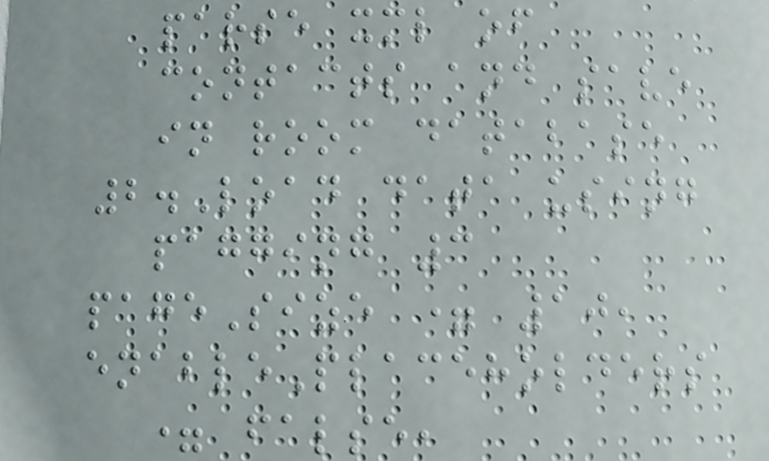parse xml of
contacts and save
in room database
2.Load data using
pagging 3
pageSize = 10,
enablePlaceholders
= false,
